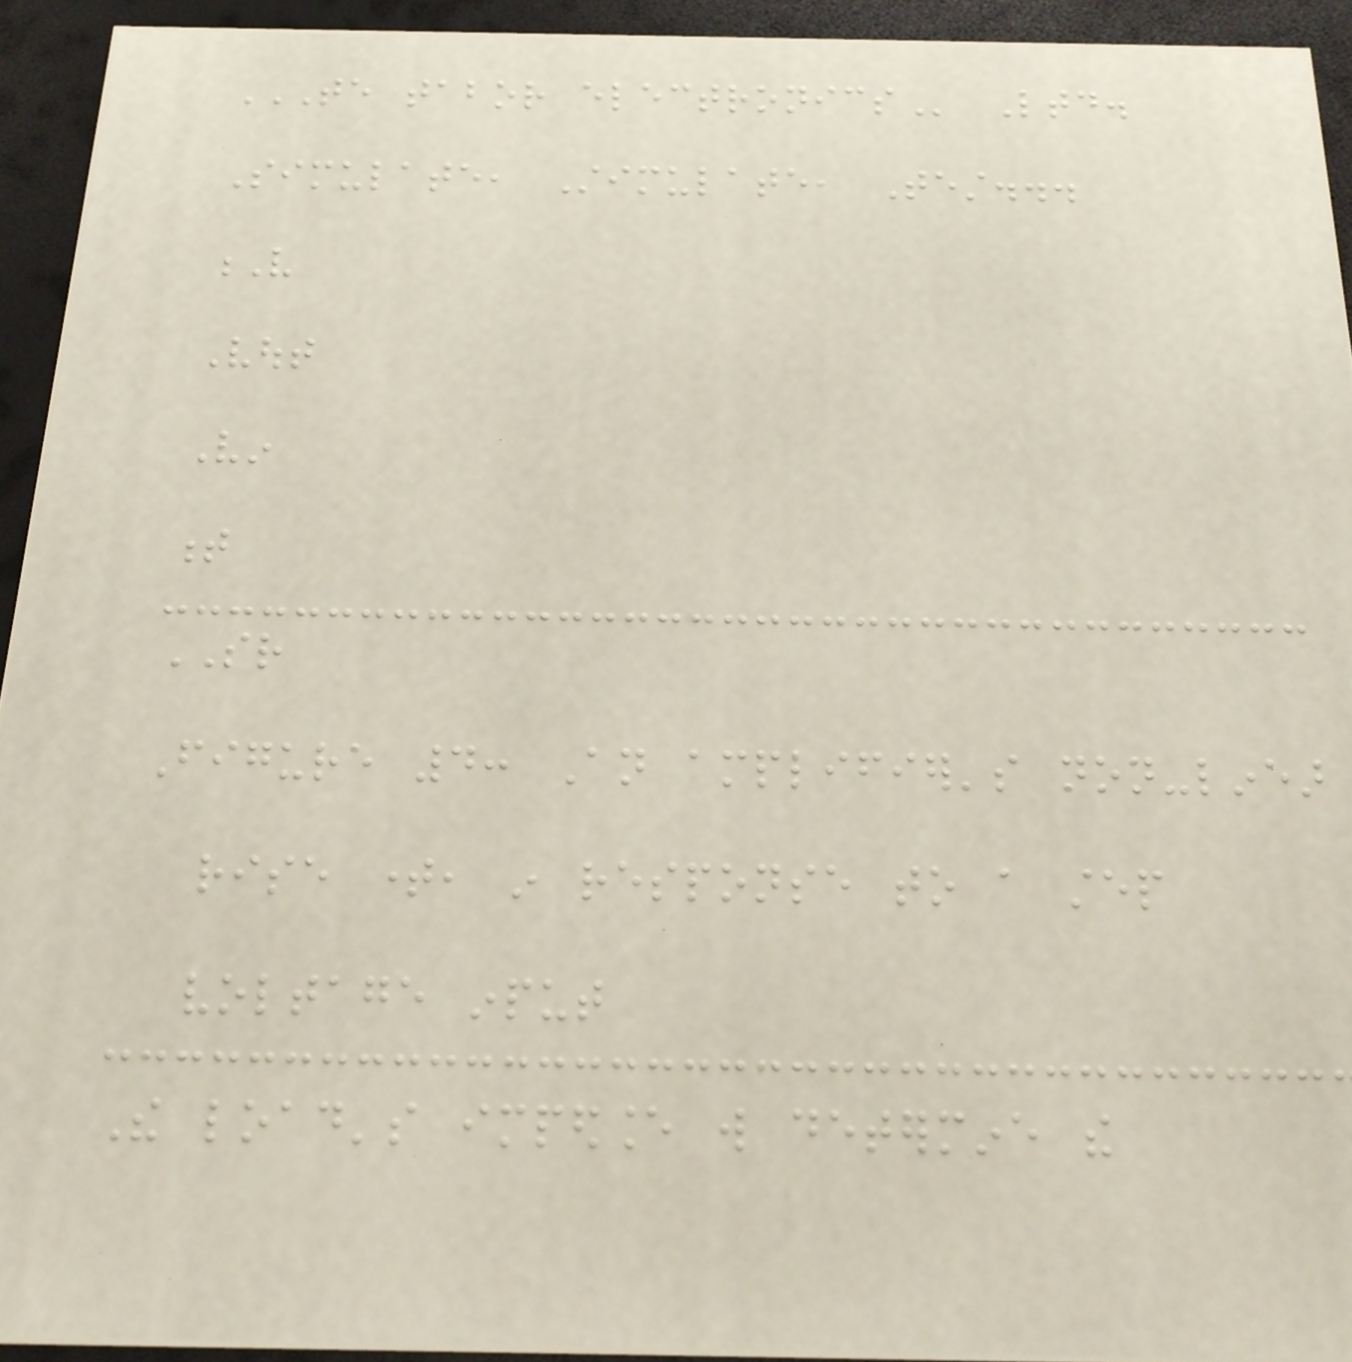TE TABOR ELECTRONICS Ltd.
Simulate, Stimulate, Test...
V
Vout
Vin
t
SR
Figure 4: An amplifier's non-linear
rise time, in response to a step
voltage input
The load's impedance will determine the
